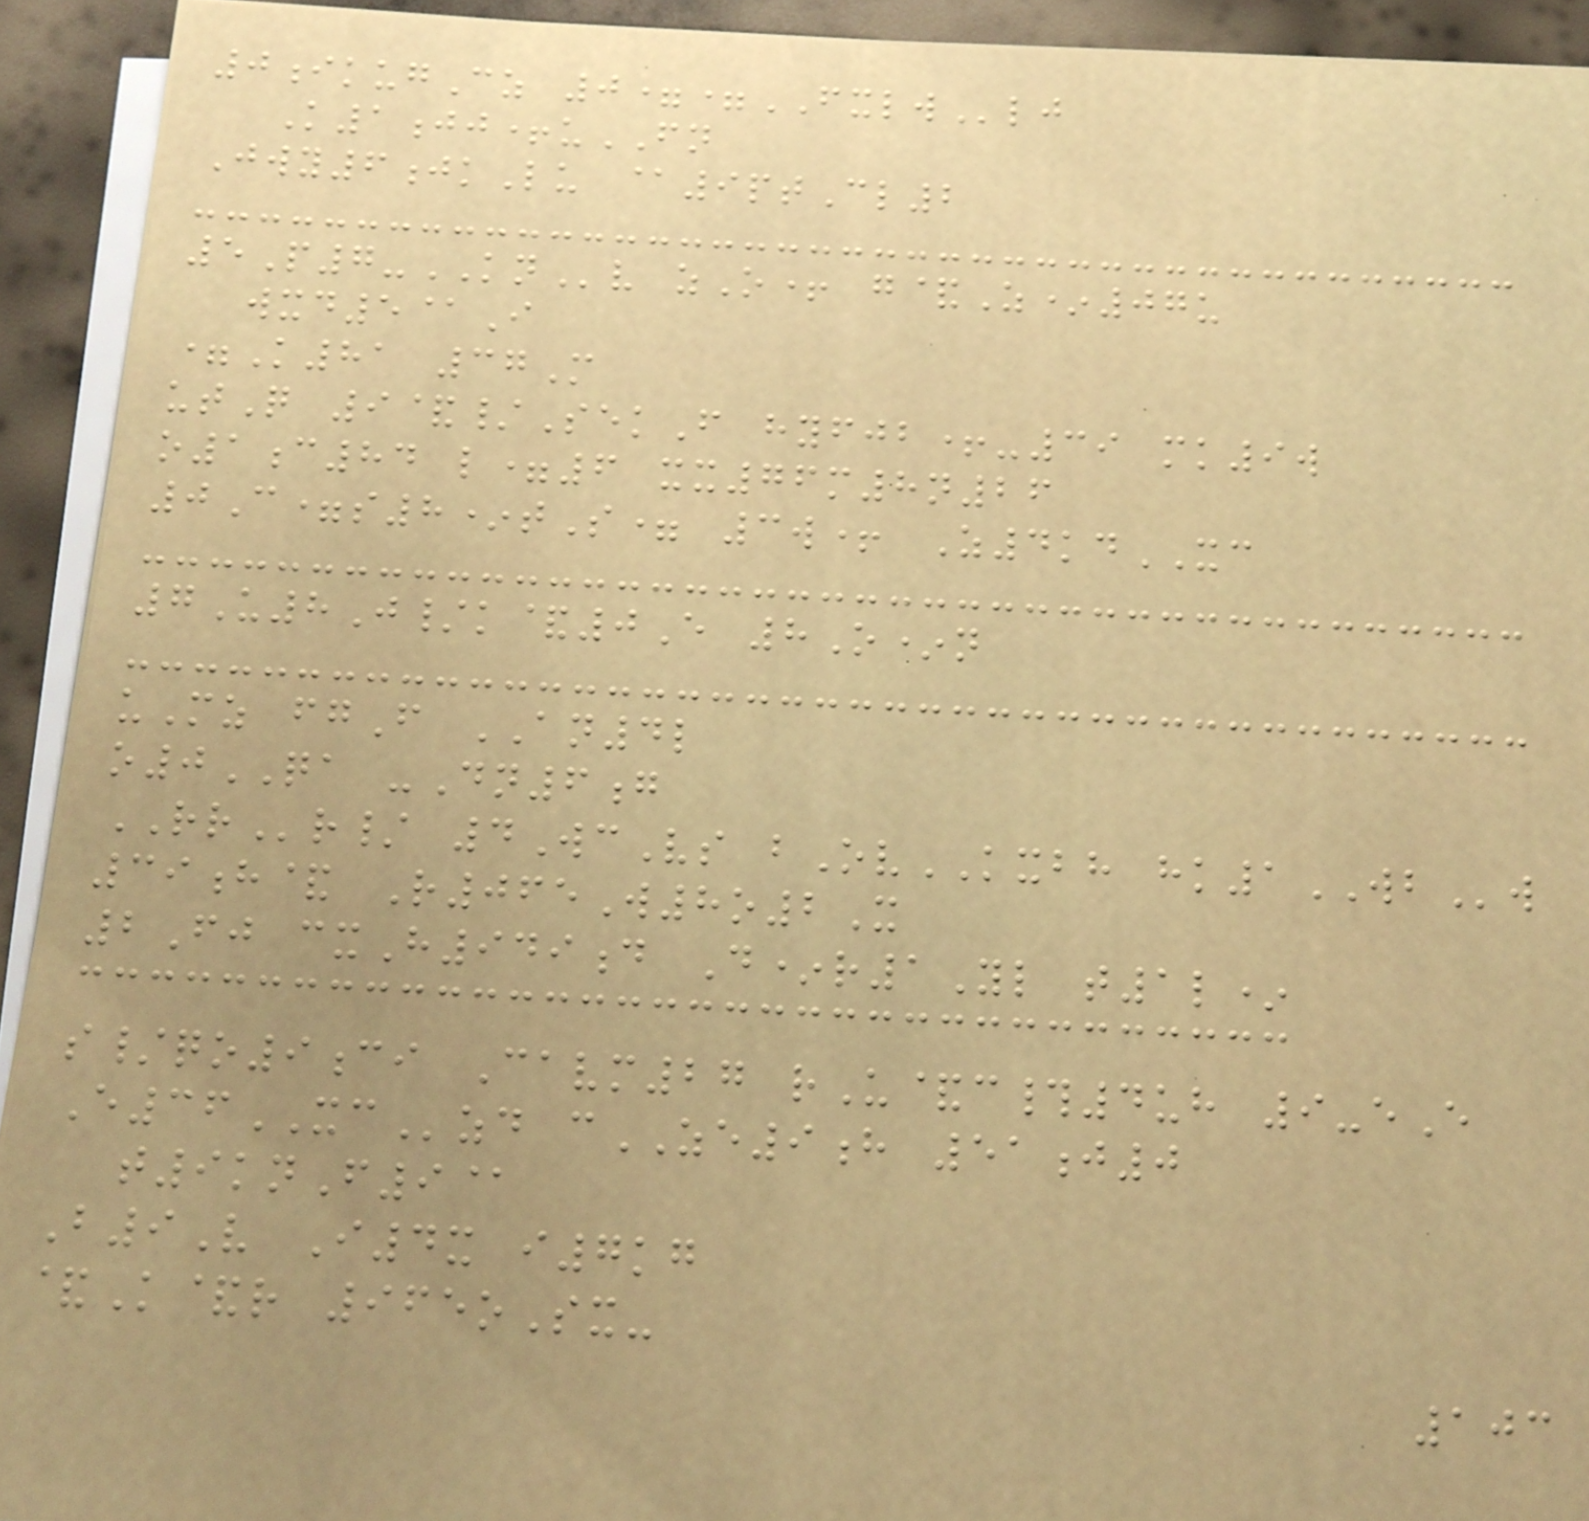0ikugCz 0==FXLWlj
K1jj+uFN
Jwy6jkLu @9ptCl2
5P7-KNv zO+ g&Z*07u
wxd5@I
=K81 37M
utQ 9&/SekF hyfjb+-39 mk9w
o1c84 l=6 xx76m8n26
0C=s8*tS= 3w+ Z4kdXC
7U8J/k&0E 8O*n
uMz fgF AN4l
o0QA -Dn6g
RRr/ 4WcVs bOvKXBH hk1WBw
39h& R065W8o2X
2Fj cxH949d D*r1Yl t1l*
s/qo9ci Cavm27 rU&c#4uh 9-eE
E36XCzd cZE9h 51j0
t9knF9@
B9V I4x i7kg
&K&r 965oSx-
103
